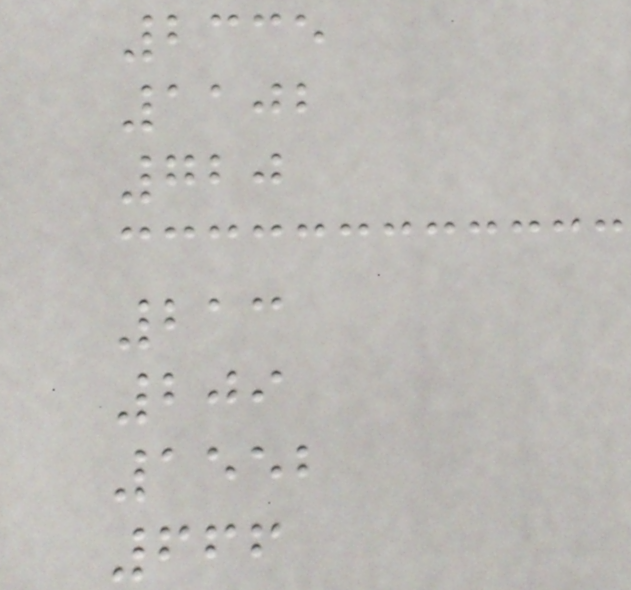2335
1102
720
213
209
1552
666
